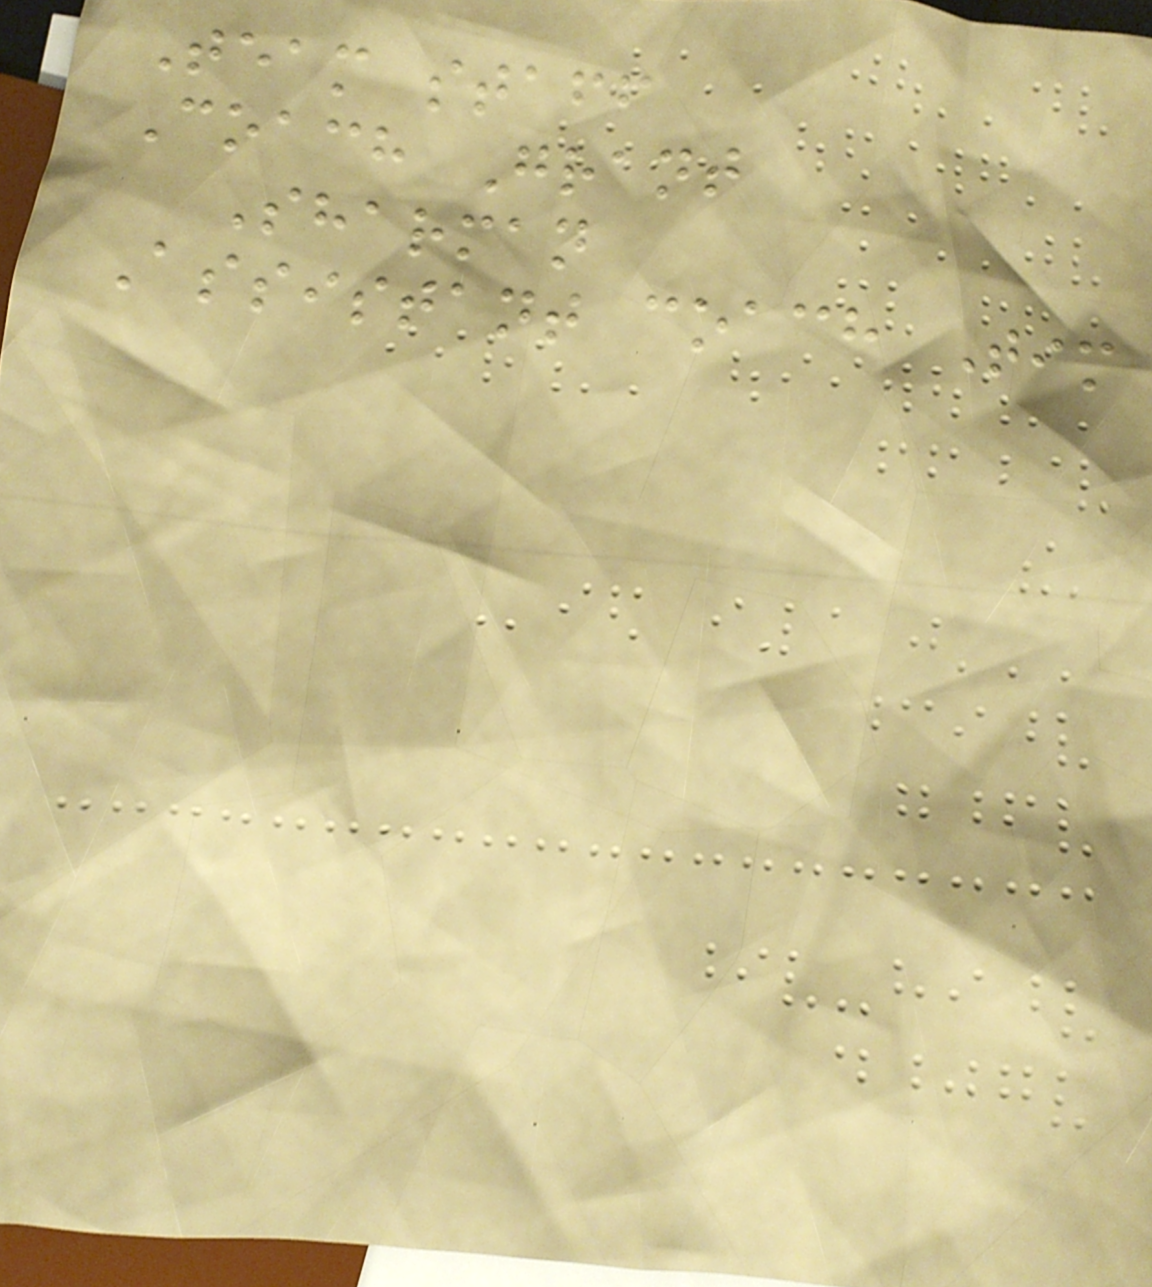Team staff
Coach Grant
Sharman
Assistant coach Tim
